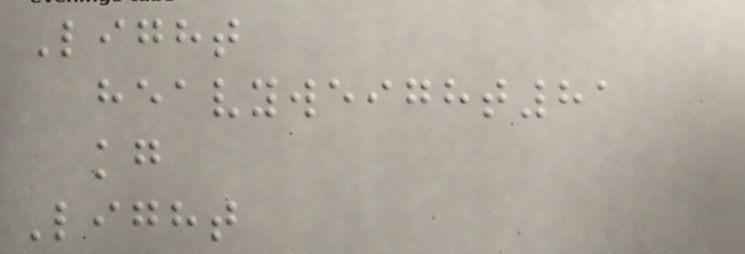Light
heavyweight81
kg
Light
